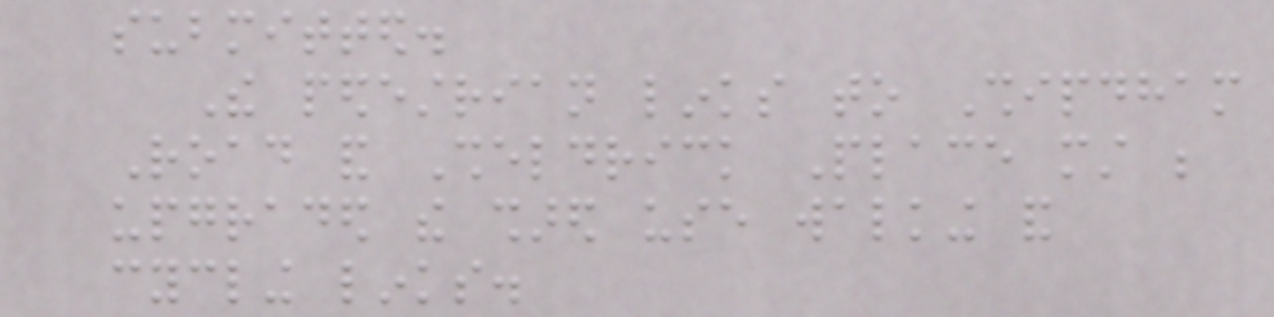submitted.
The pedestrian links to Shipdham
Road and Sheldrick Place must be
upgraded the shared use walking and
cycling links.
